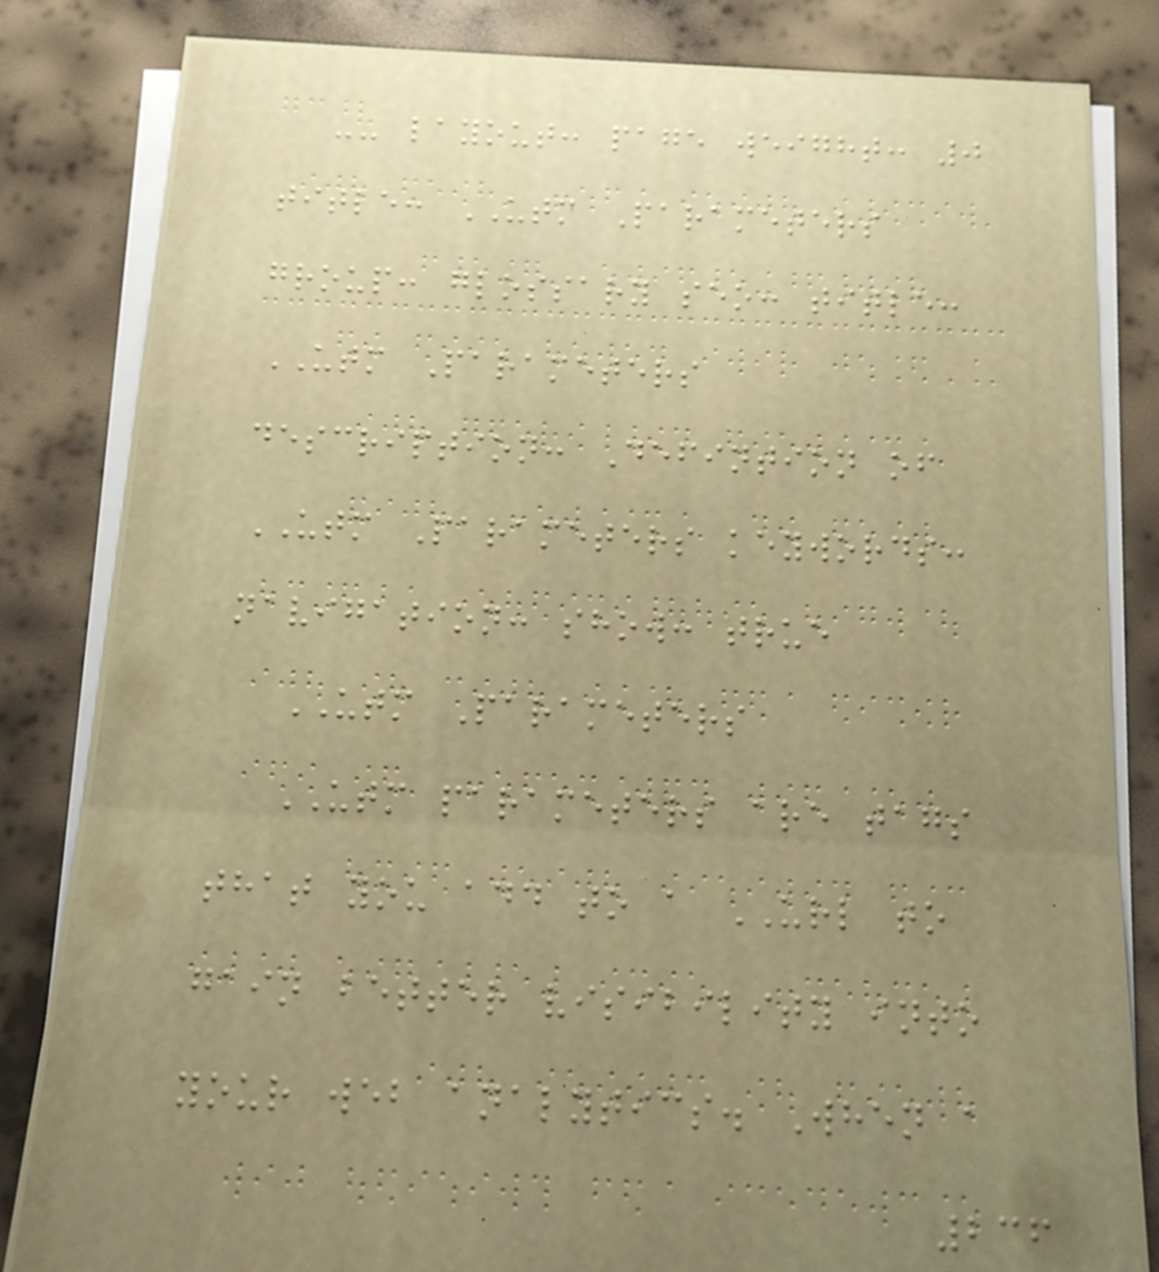-- layout: page weight: 0
title: UTM Parameters
group: glossary seo: title:
UTM Parameters
description: Defintion of
UTM Parameters keywords:
navigation: show: true
UTM Parameters
UTM parameters are tags
that you add to a URL to
gain better visibility into
your web analytics. When a
236
